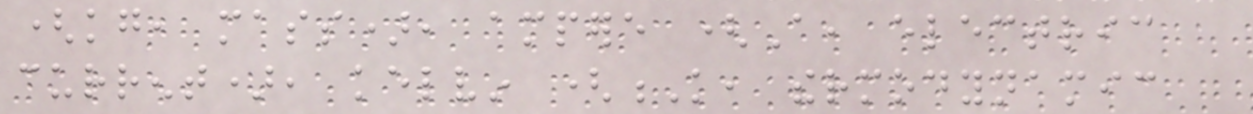(kg, mass), ampere (A, electric
current), kelvin (K, thermodynamic
